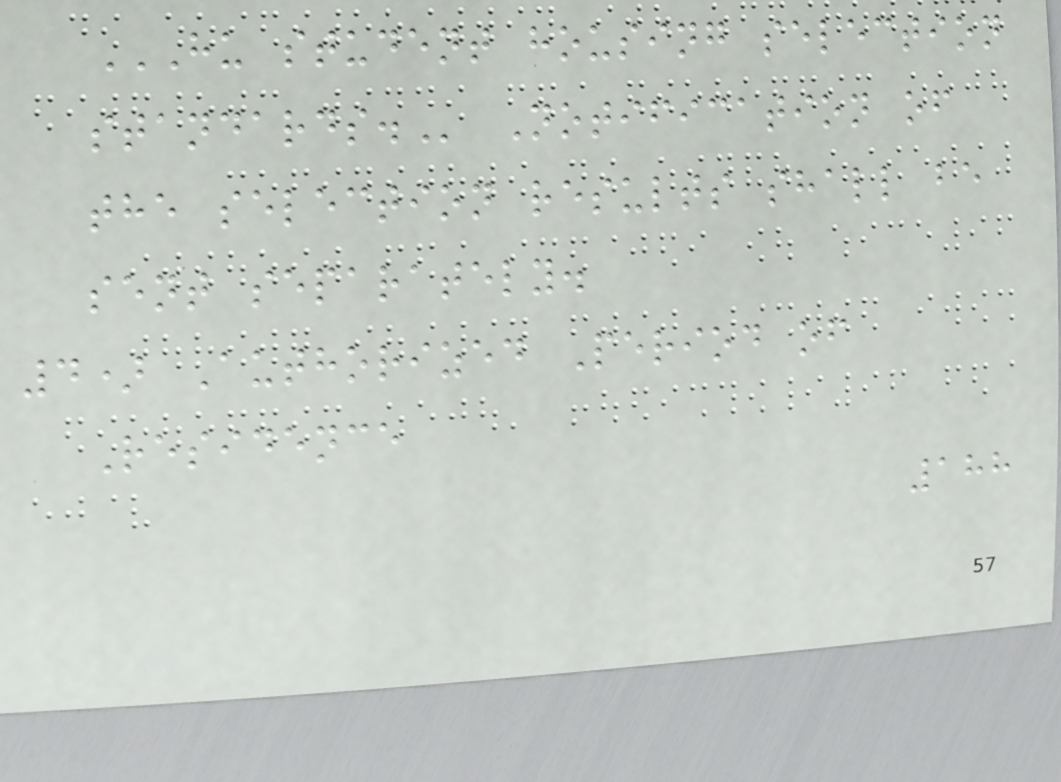HU STUDENT HOUSING SELECTION
STANDARDS. Notification of
the selection results shall be
sent separately.
4) Authorized Period of
Residence
188
